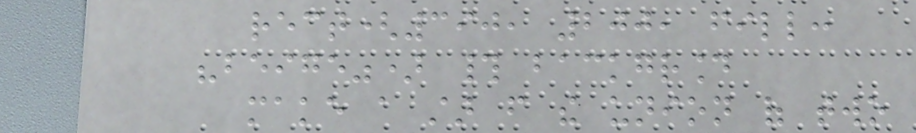rect(390, 200, fill:
"beige") # background
make a star from the union of two
